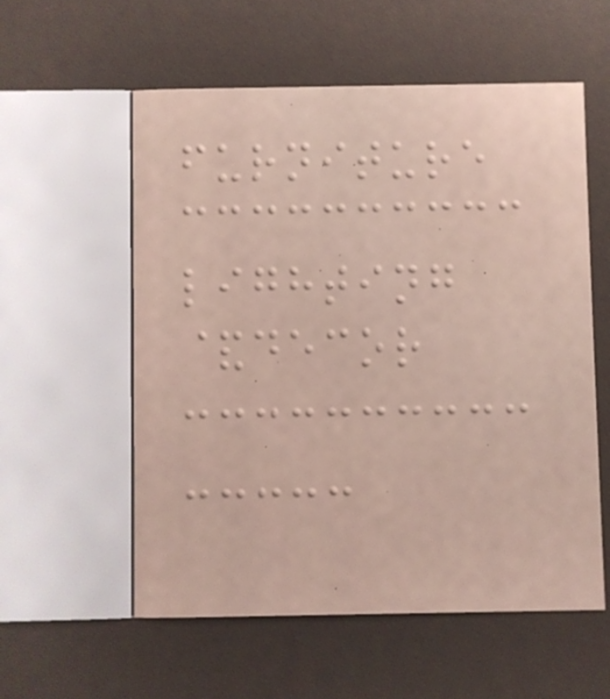furniture
lighting
&decor
